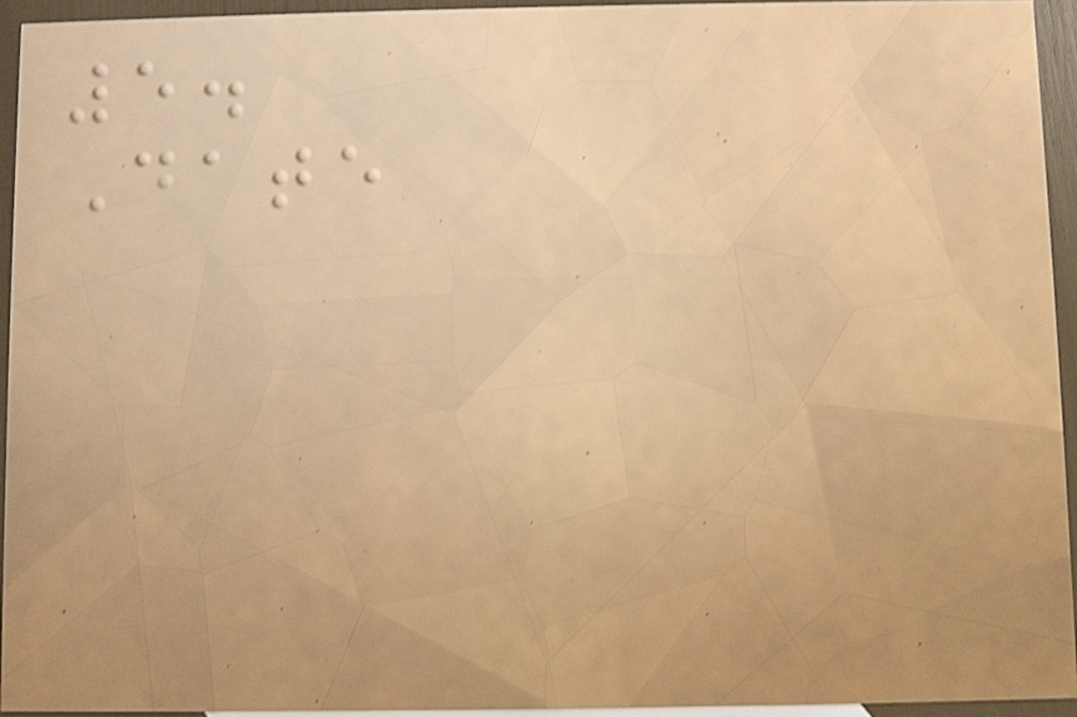5.
Date
